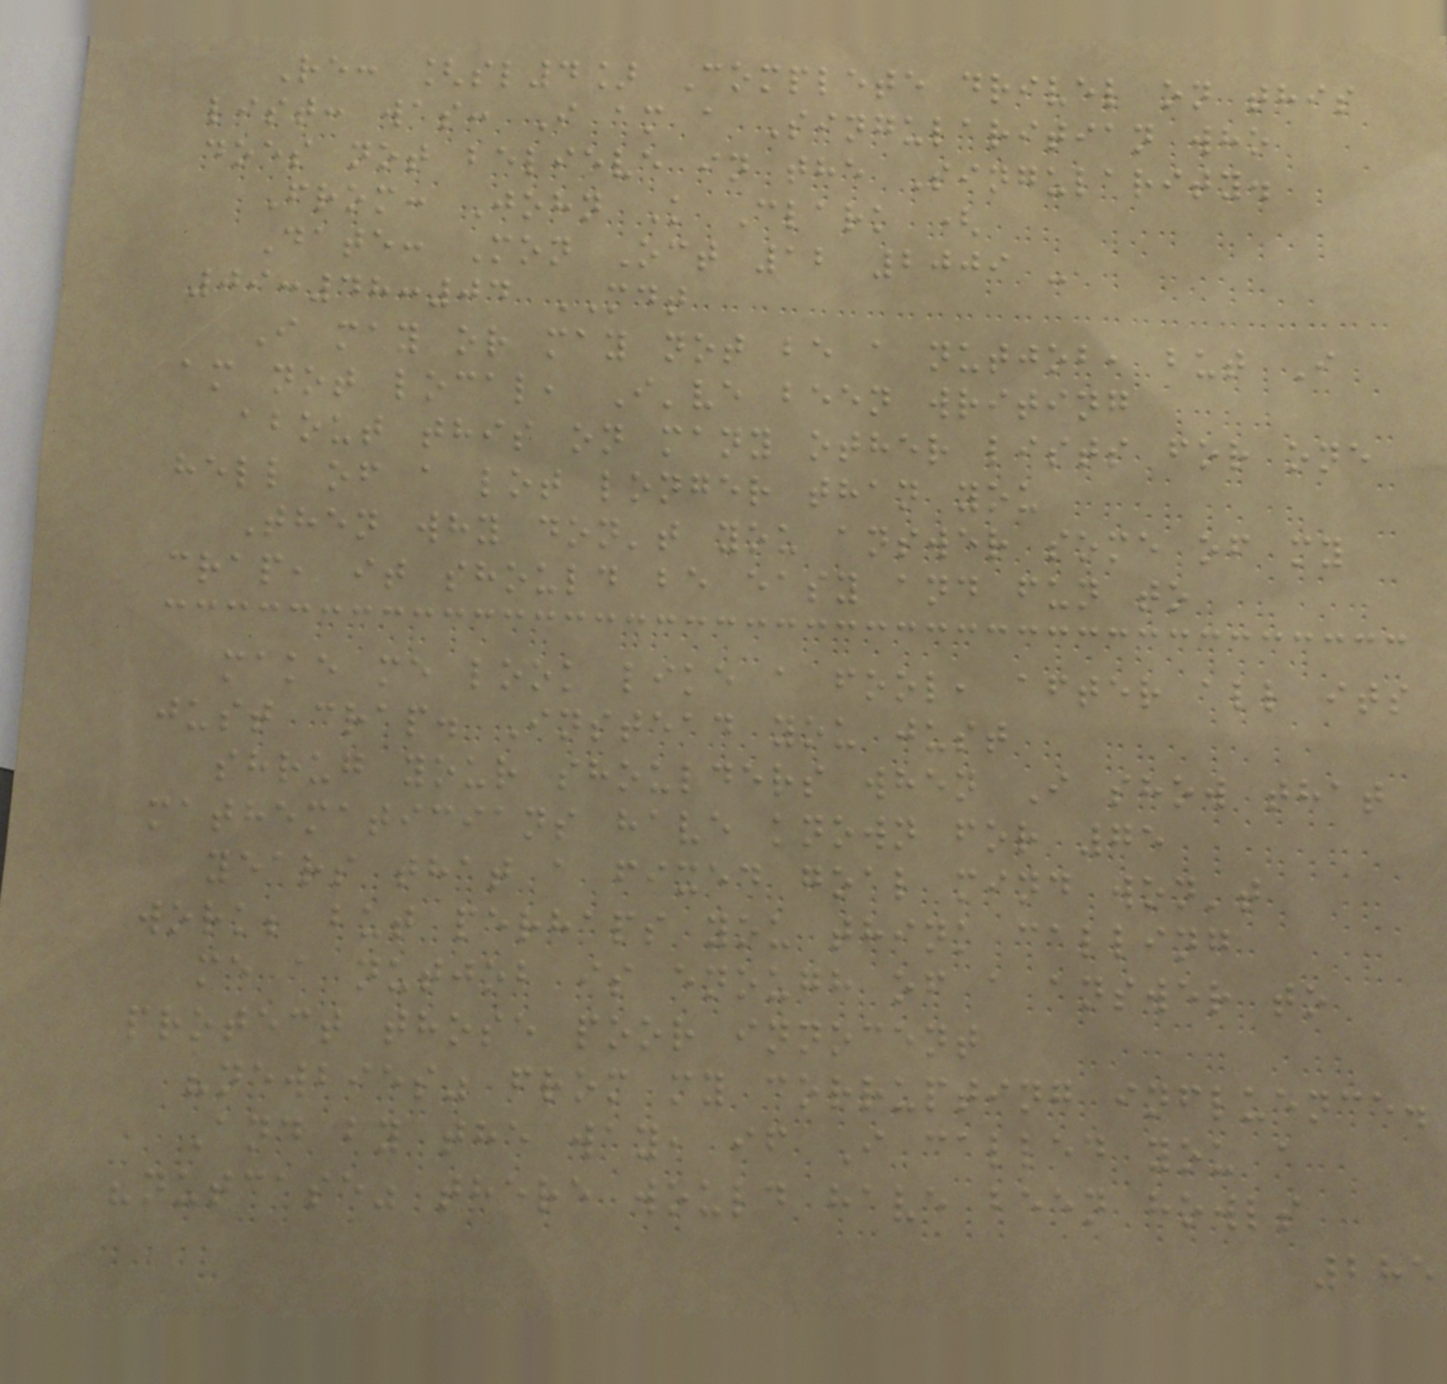Re: [sl4] Complete drivel on this
list: was: I am a Singularitian who
does not believe in the Singularity.
From: John K Clark (
Date: Mon Oct 12 2009 -
09:48:04 MDT
I may or may not be a nutjob, but I
am not local, I've been writing
about this on many other lists for one
hell of a lot longer than you
Then why don't you answer some of my
crap, it should be easy and fun to
make me look like a fool, after all its
just crap. Instead you just
shrug your shoulders when I show that
mathematicians have known for 75
years that a fixed goal mind won't
work; but perhaps you think calling
me a nutjob is enough of a answer to
protect those poor innocent
"newbies" from my corrupting influence.
And by the way, if I called you a
"nutcase" there would have been howls
285
